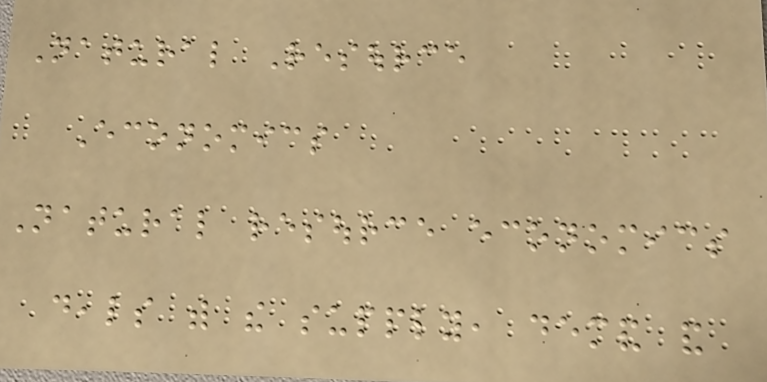Natural Resource
Economics
Natural resource economics
deals with the supply, demand and
